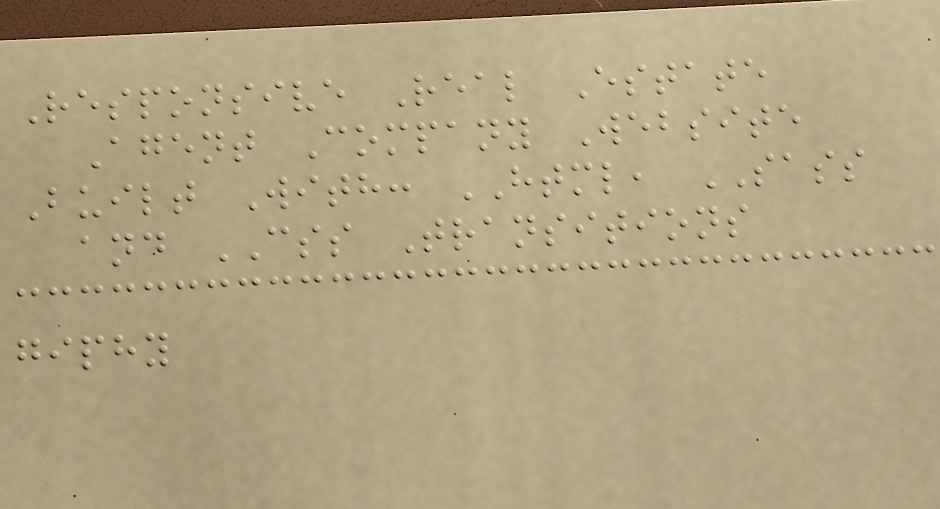Responsive Real Estate
Agent Company Website
Built With: HTML, SASS
and CSS Transitions
giphy
